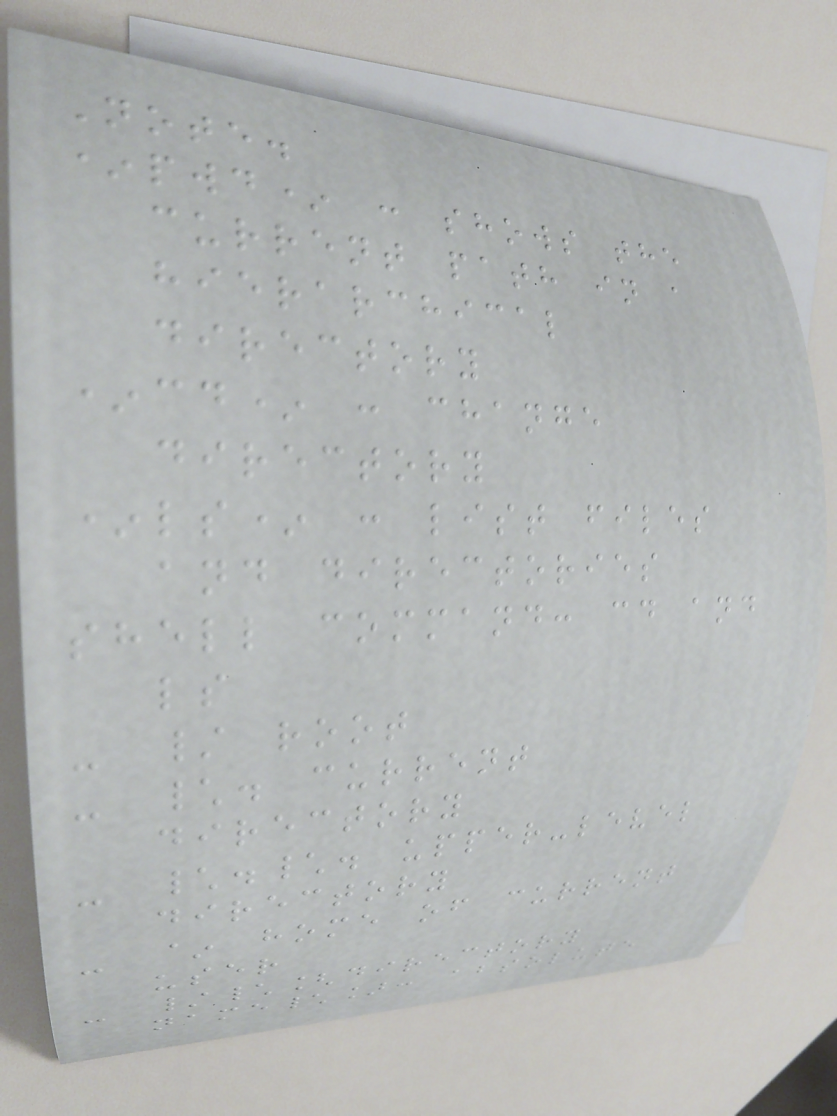Note.
*pwd* : shows the
current path in a
hierarchical
directory
*cd* : change
directory
*ls* : list files
and directories
shell command: cd and
ls
- / root
- \. current
directory
- \.\. upper-level
directory
- ~ home of current
user
- /\[directory
name\]: absolute
